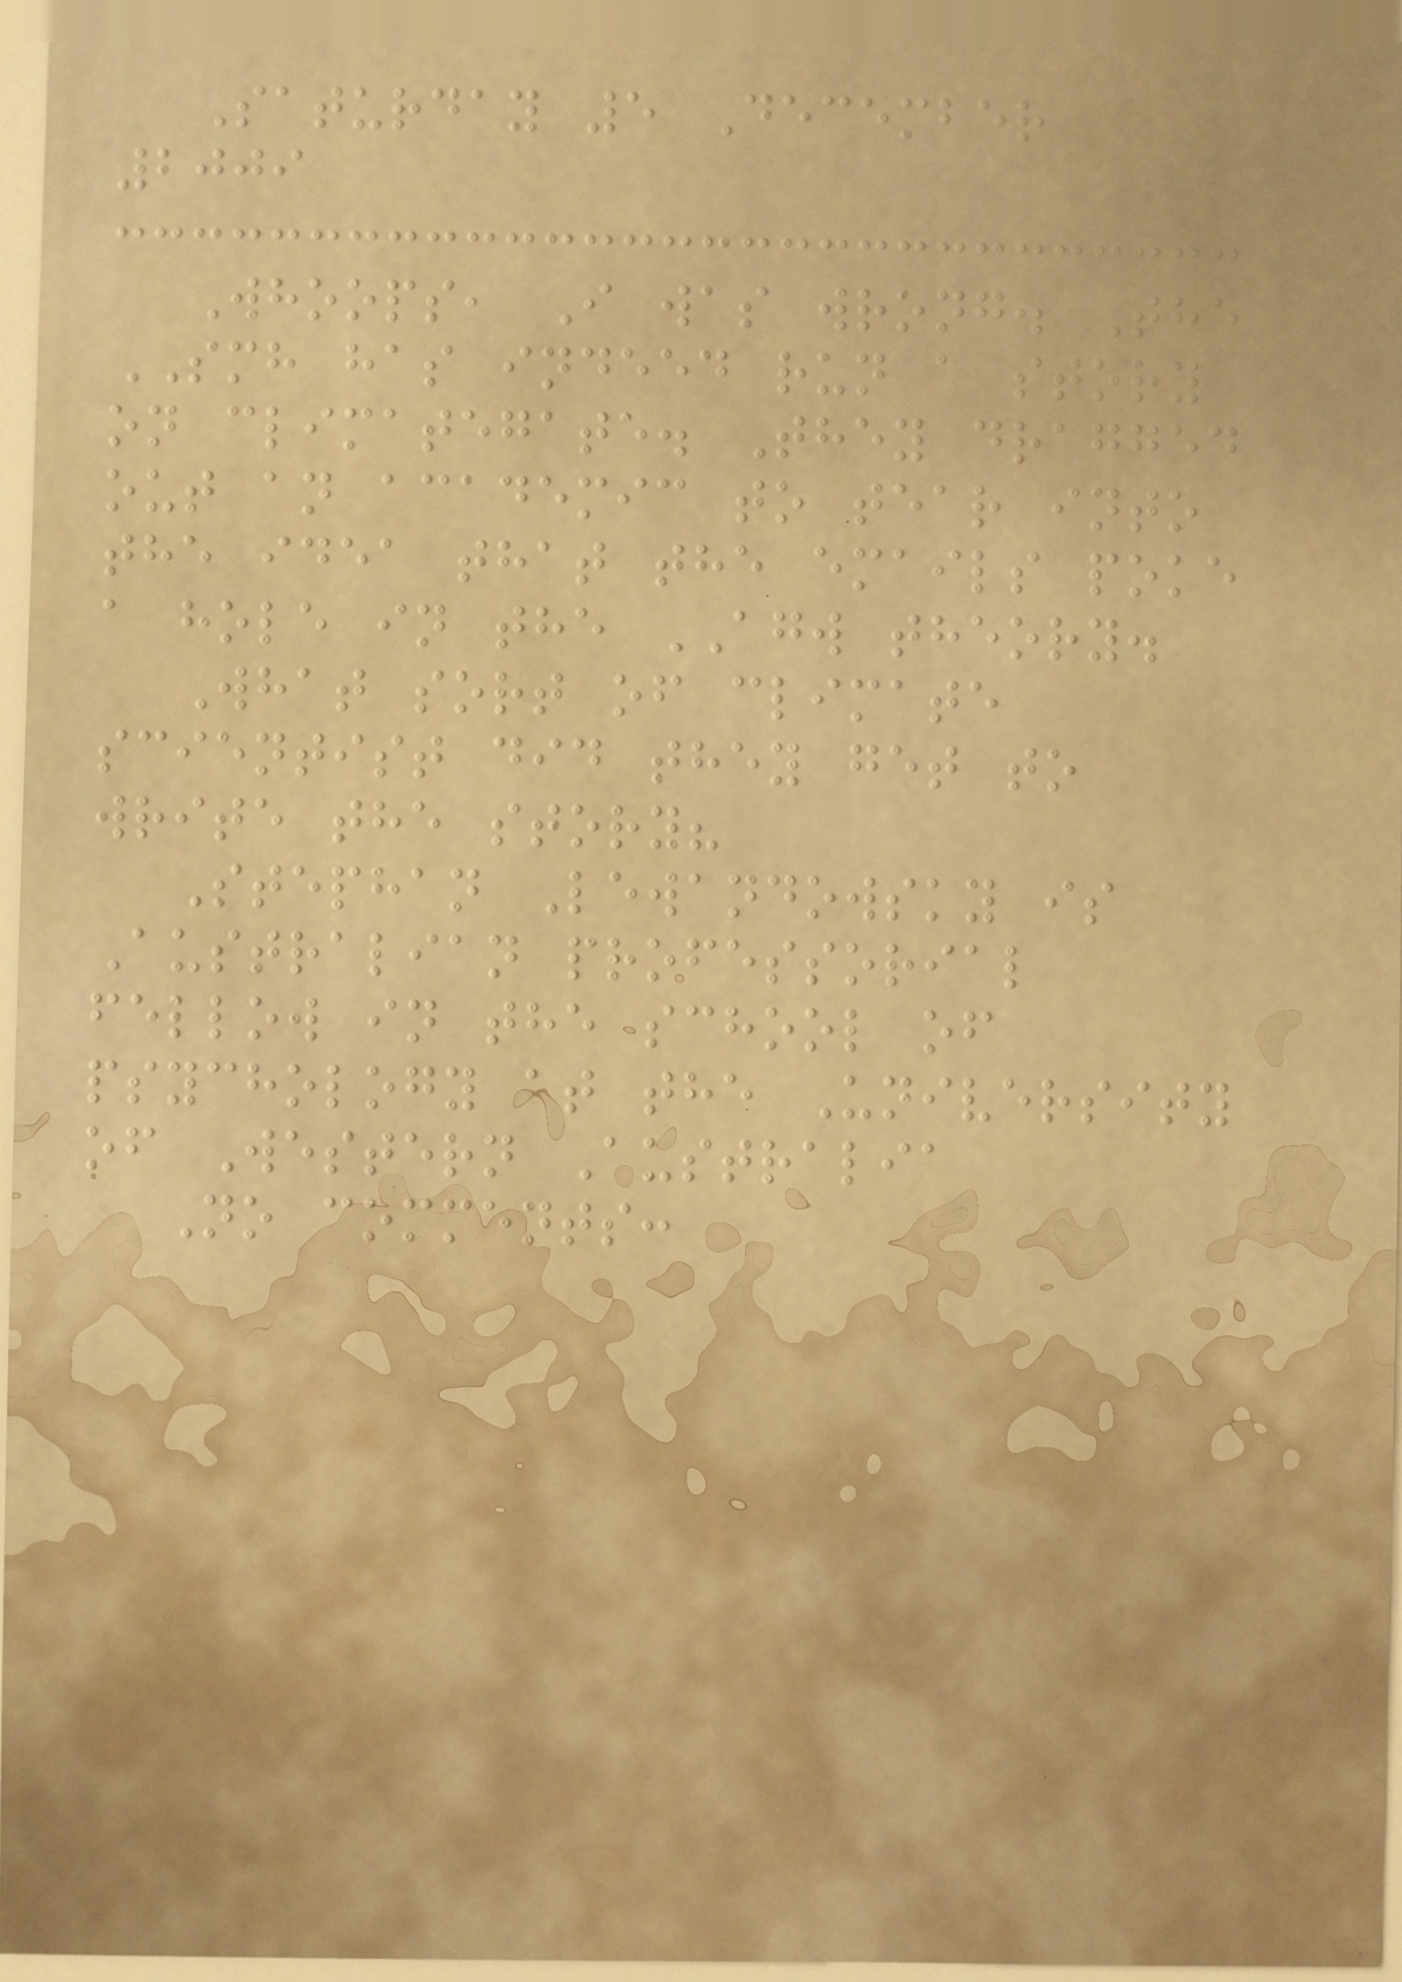Saturday 5 December
2009
Whoops, I was wrong. The
SMH has indeed run a story
on climategate. They dragged
out an academic to tear into
the idea that the emails poke
a hole in the AGW theory.
What sort of climate
scientist did they get to
write the story?
Stephan Lewandowsky is
Australian professorial
fellow in the school of
psychology at the University
of Western Australia
No comments:
